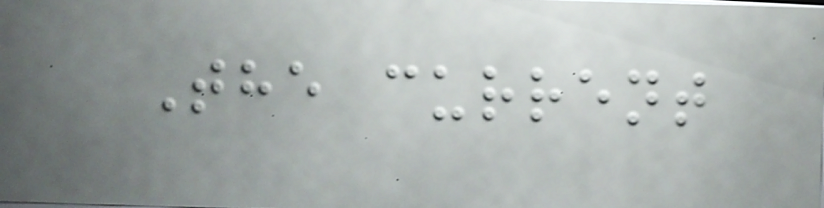The current
